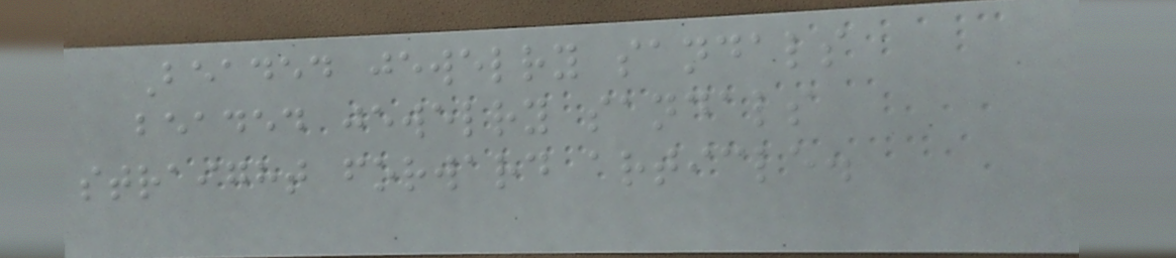Beaded jewelry sandals
beaded jewelry sandals
straight forward article.
